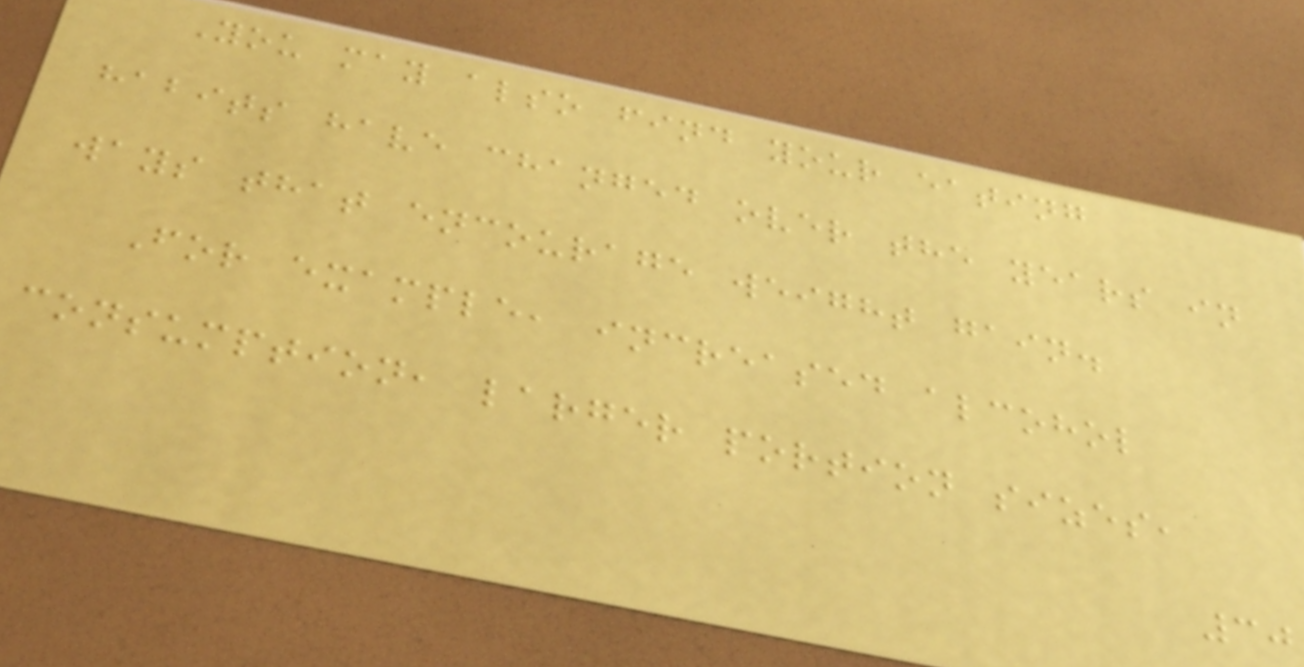You may also find your eating
habits have changed over the years in
ways that encourage weight gain.
For example, increased alcohol
consumption, larger portion sizes,
30
